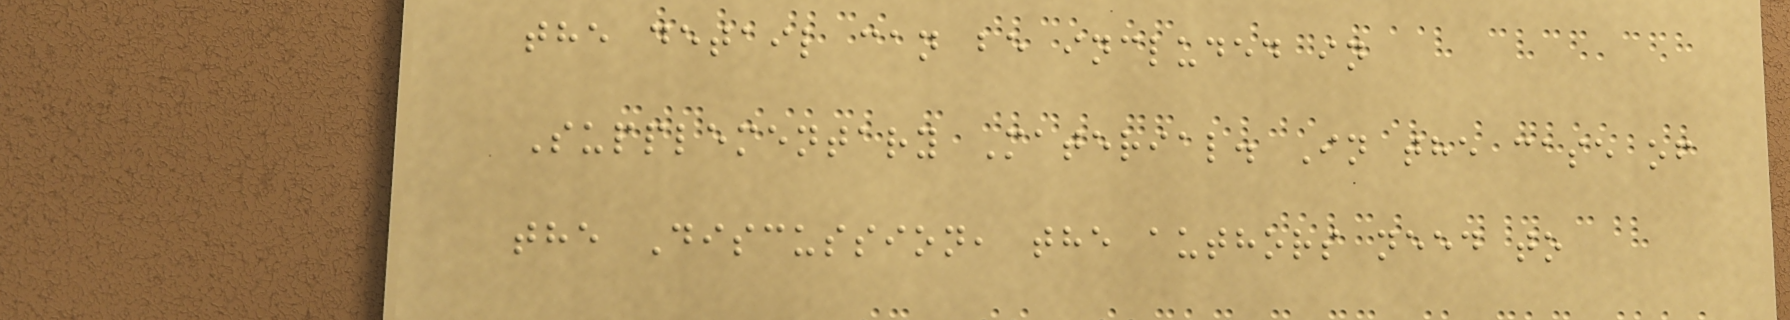the detail can be included in
Supplementary Material. In the case of
the Discussion, the authors need to
